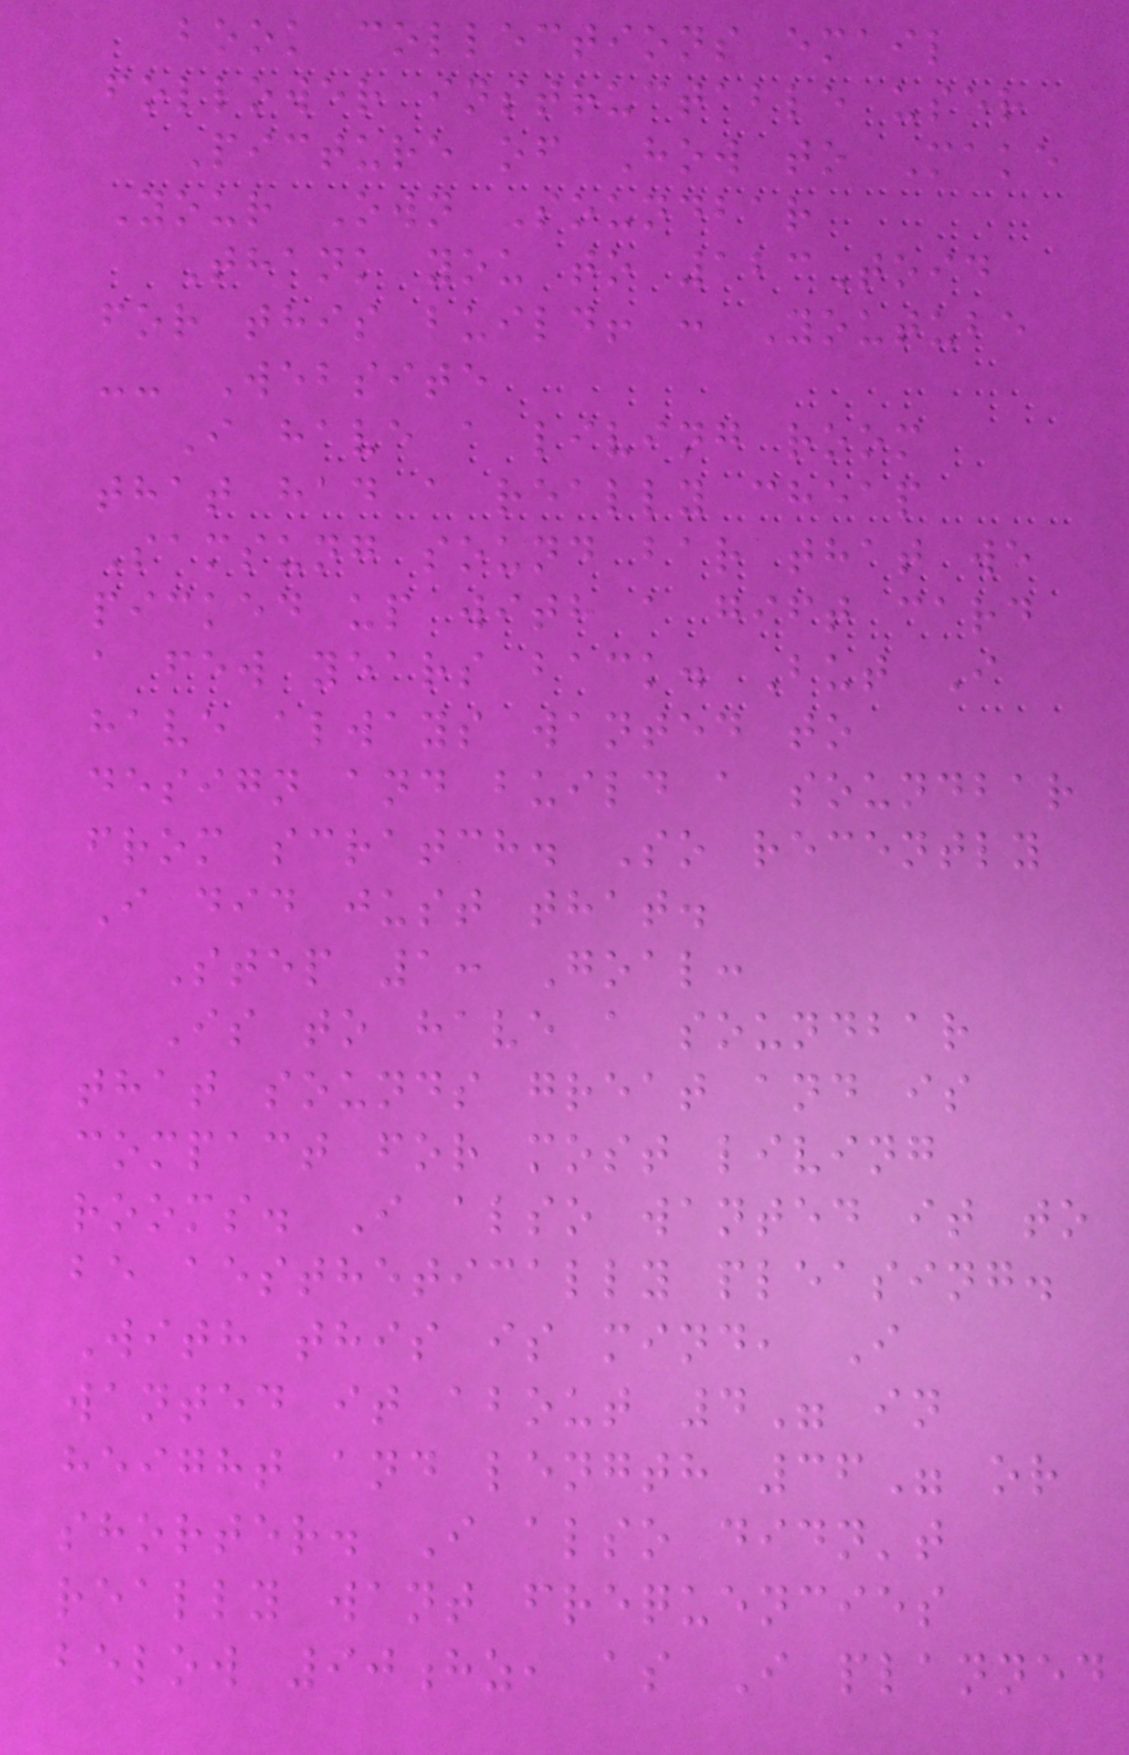book collections email
follower instructable user
Picture of How to Make
Your Own Soundbar
Thank you to 123Toid
for this build! : Youtube
-- Website
I have a living room
that had a really cheap
Samsung sound bar that we
picked up with a gift card
a few years back. But I
have always wanted to
design and build a soundbar
from scratch. So recently
I did just that.
Step 1: Goal:
Is to have a soundbar
that sounds great and is
compact for most living
rooms. I also wanted it to
be aesthetically pleasing.
With this is mind, I
wanted it about 4" in
height and length 36" or
shorter. I also didn't
really want frequencies
below 90hz, as I planned
